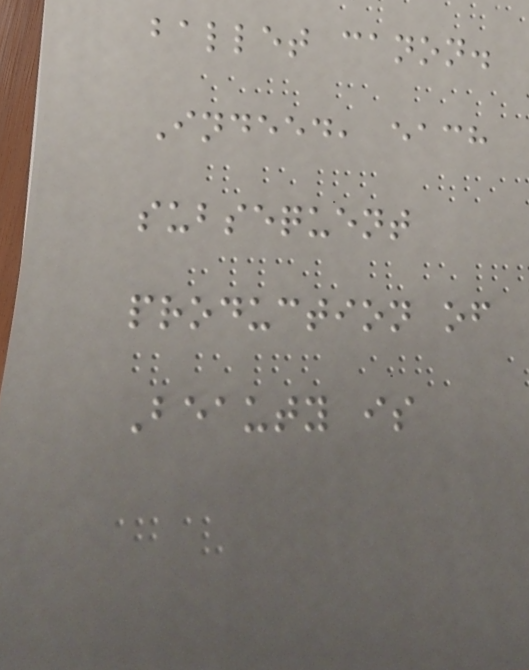ballet canon.
Indeed, each
subsequent
production of
Beauty is
